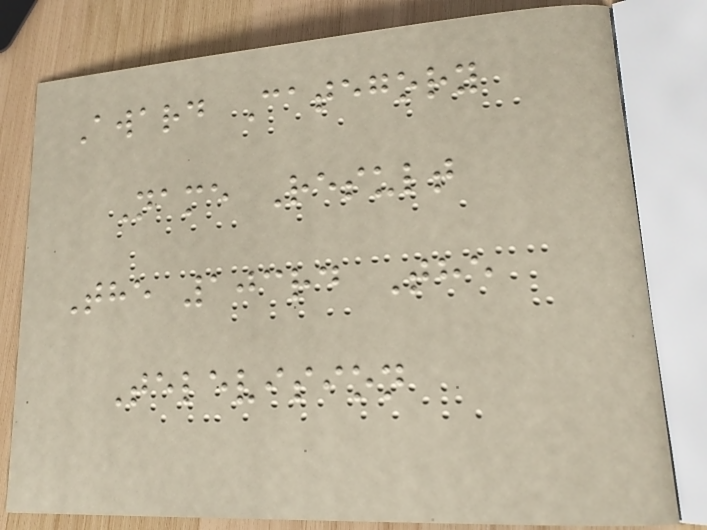Award Category
Name Result
The 103rd The
Television
